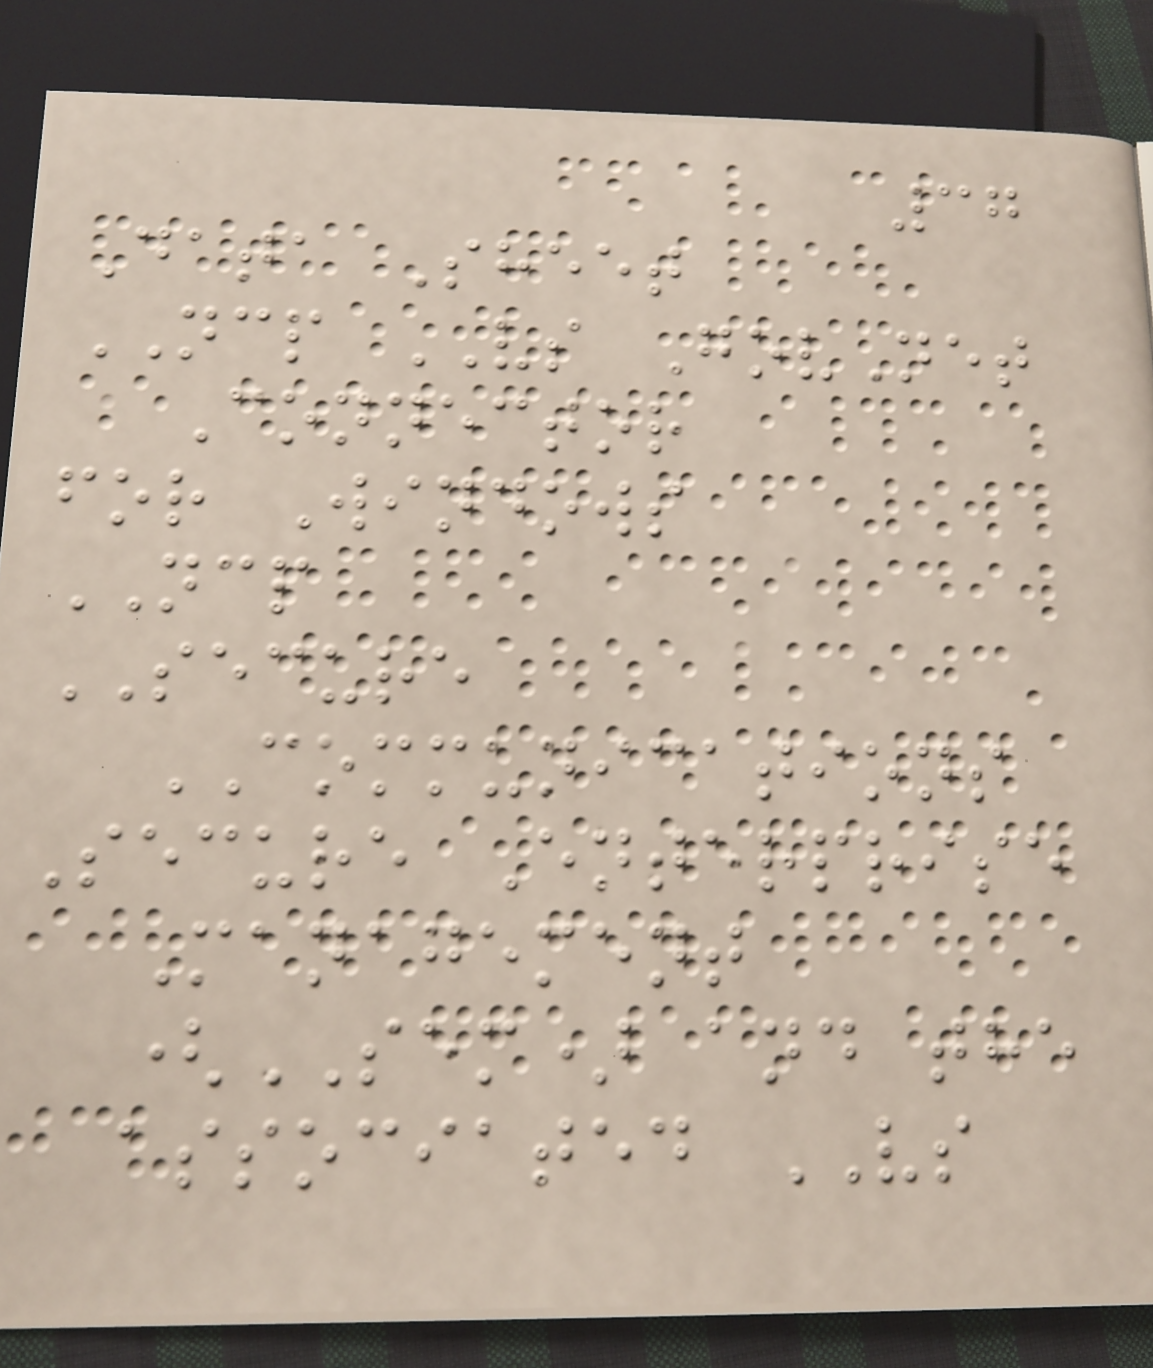37
Data Sheet
NCP VS GovNet
Connector
for Windows
NCP
SECURE
COMMUNICATIONS
Secure Enterprise
Management
(SEM) and the
associated VS
